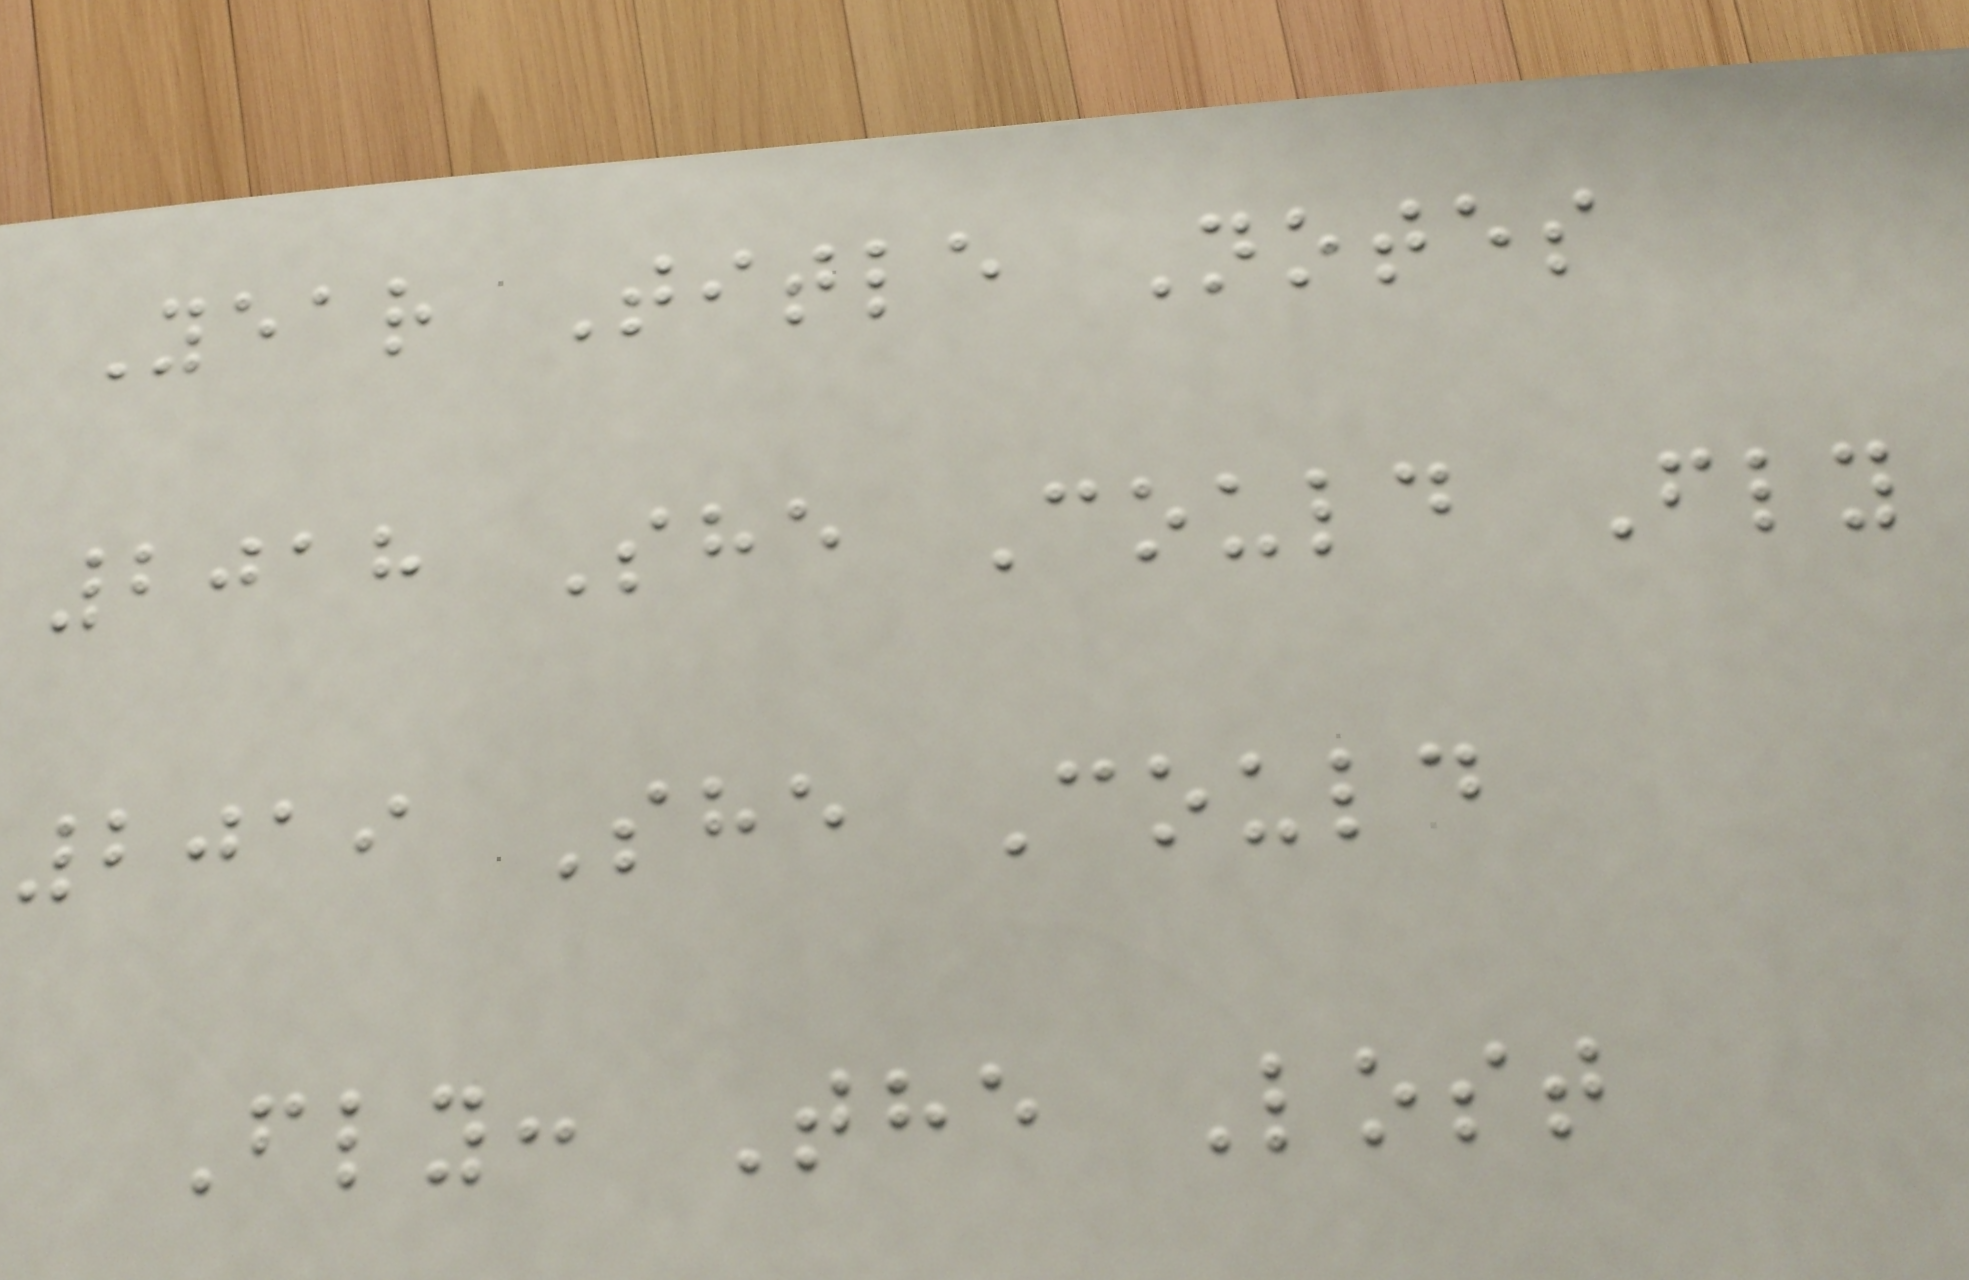Year Title Notes
2018 She Could Fly
2019 She Could
Fly: The Lost
